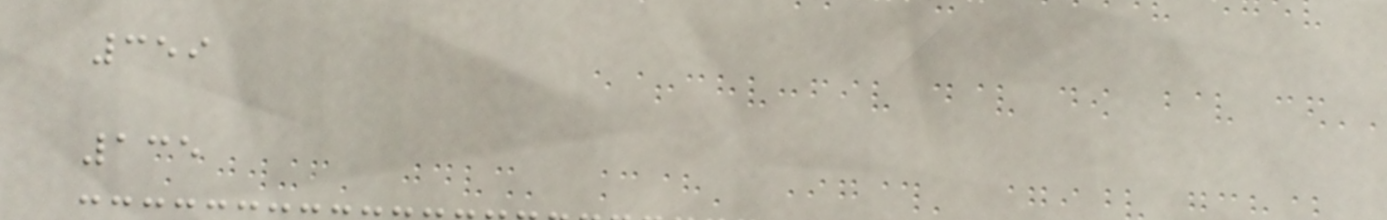359
135
